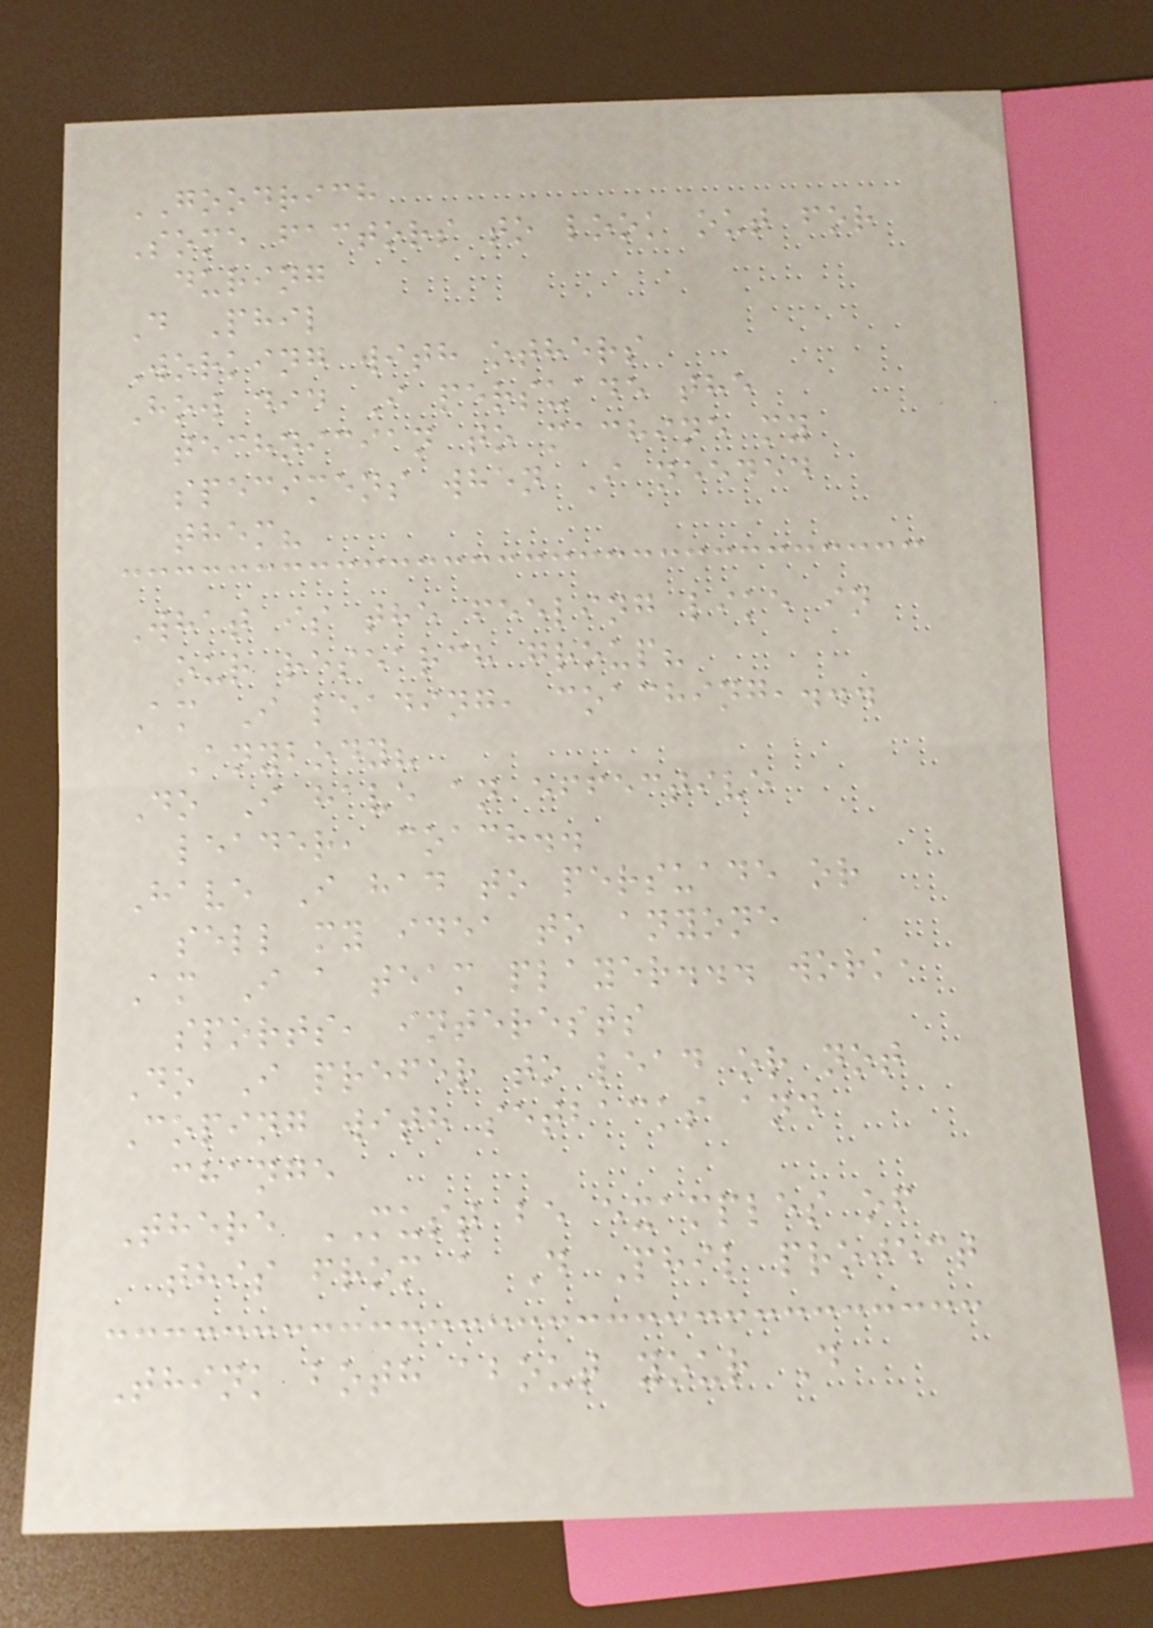GOODRICH
Some factors to look out for
during
D Phil
Working with others
How did I persuade the
technician to machine my
specimens when I needed
them?
What is the feeling like in
our research group?
Am I leading, coaching,...
Anybody?
Do I have an effective
leader, coach..
Have I had to persuade or
sell my idea to anyone
Am I a team player... work,
sports, interests
Do I prefer to lead or not
Coping with setbacks and
change
There MUST be examples of
this from a D Phil project
Think both about your D
